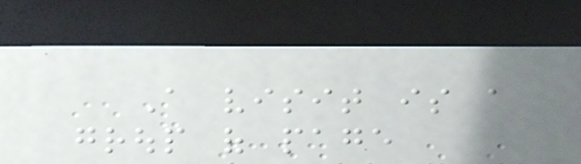A visit is a
group of page
